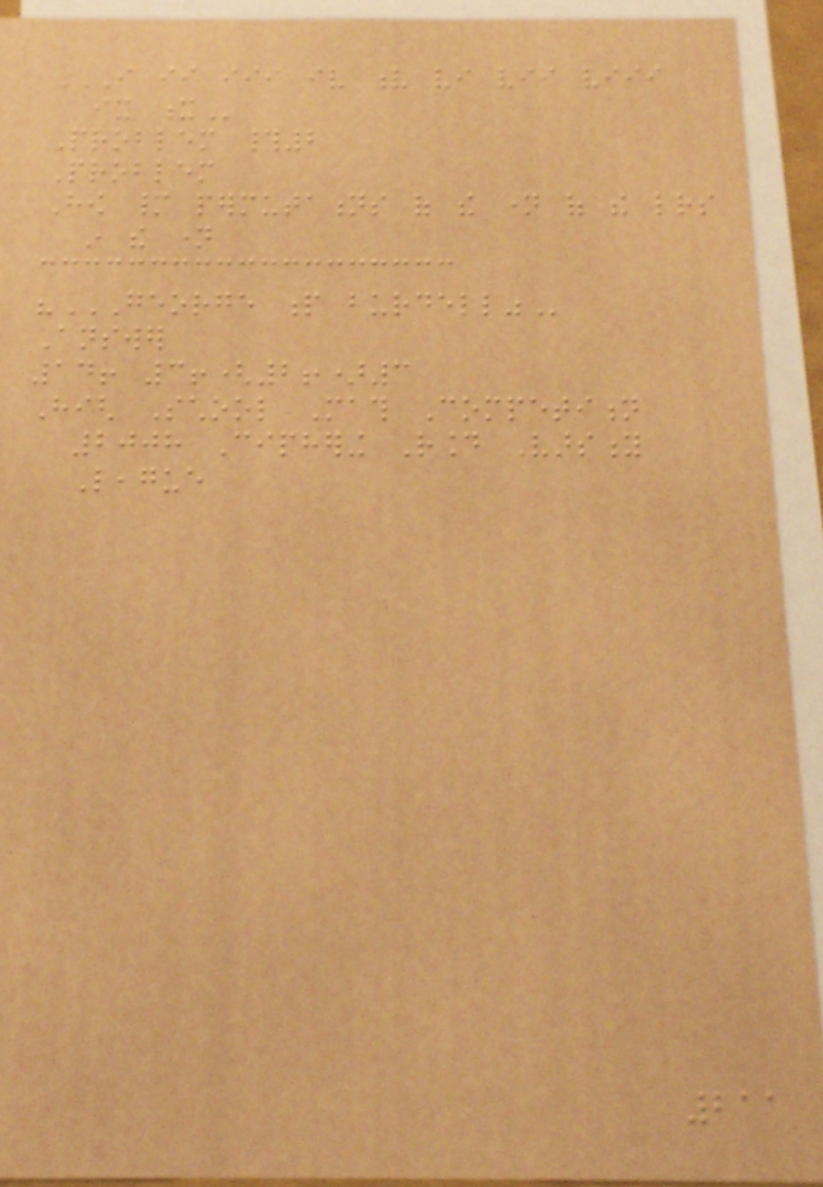I II III IV V VI VII VIII
IX X
Problem #2
Problem
How many permutations of the name of the letters
in the name
"GEORGE P BURDELL"
Answer
14! 3!(2!)3
High School Math Competition
2008 Ciphering Round Varsity
League
211
